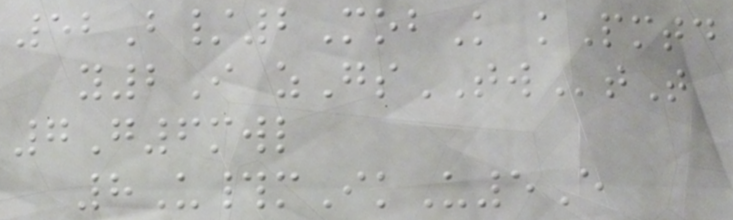52B/2MobK kPmtd
y2I zGsTWtT
7G6mwl
8U#mIkU5E
